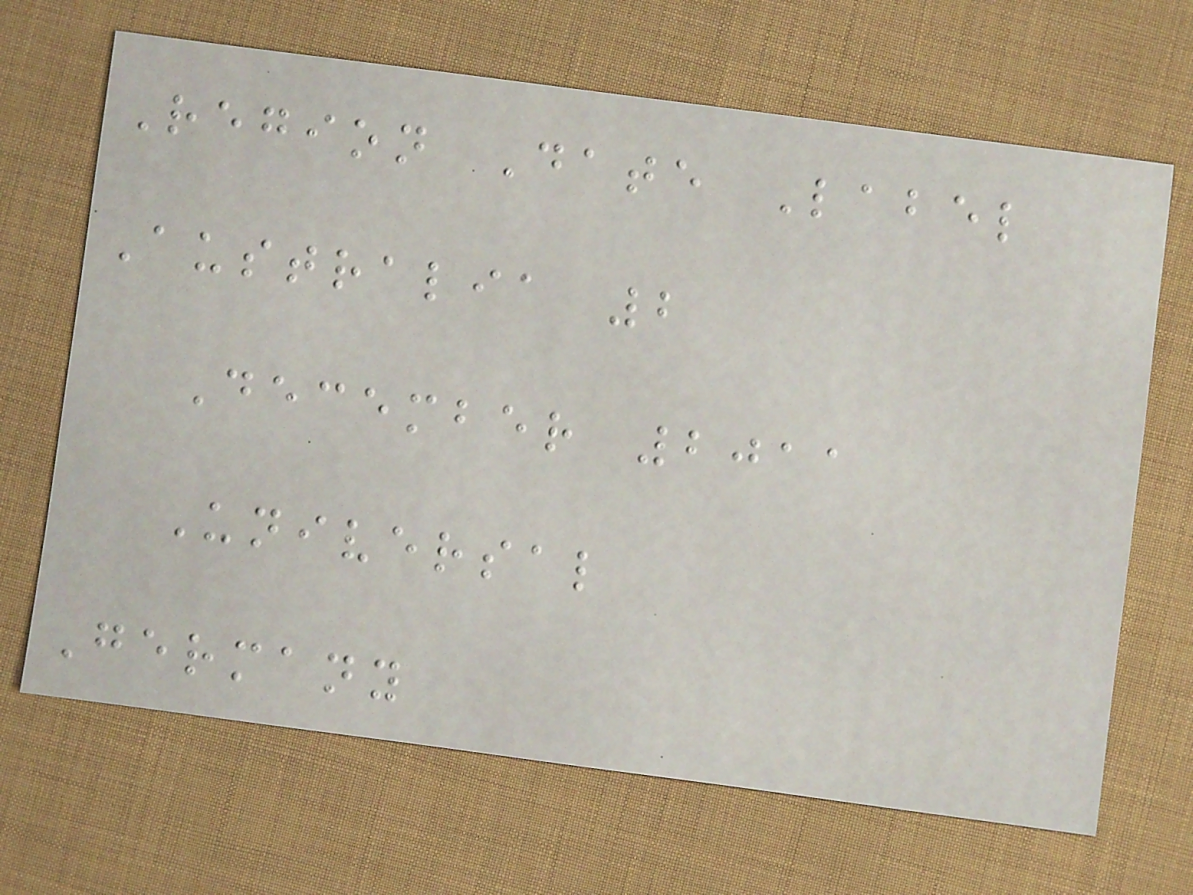Region Date Label
Australia 2
December 2011
Universal
Germany
